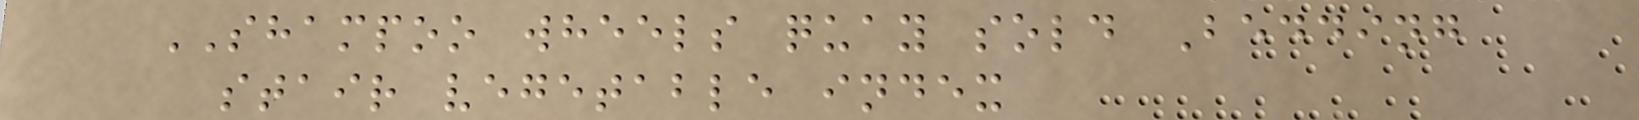SHAMPOO wheels quay sold Bedding
stair vegetable index
